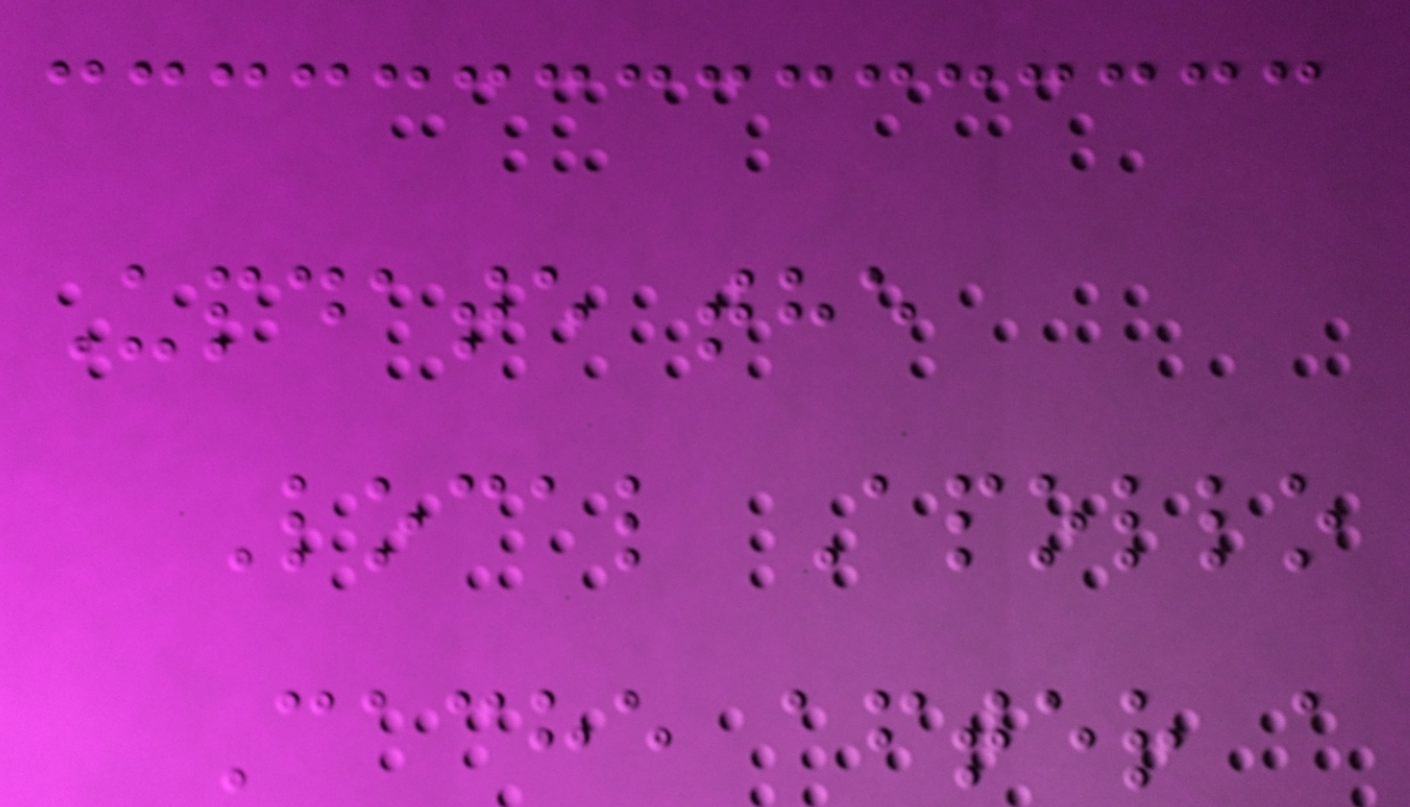Update the
Local Apollo
Cache after a
